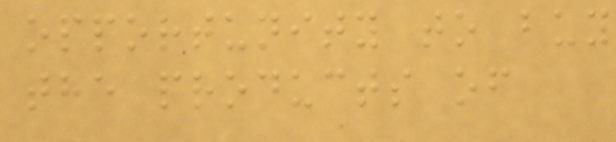opportunity to buy
the products of
